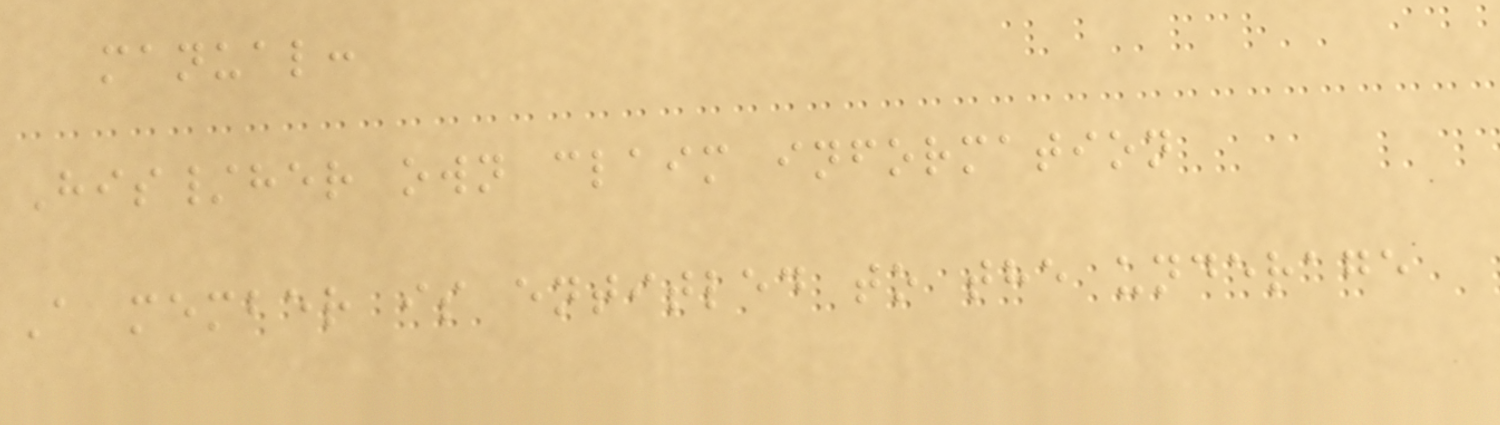manual:
His/her own claim information
A member is entitled to the underage
